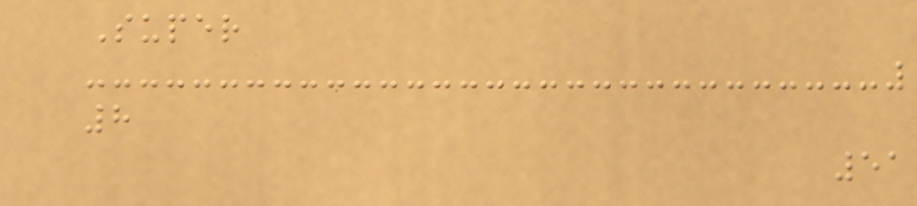Super
8
51
